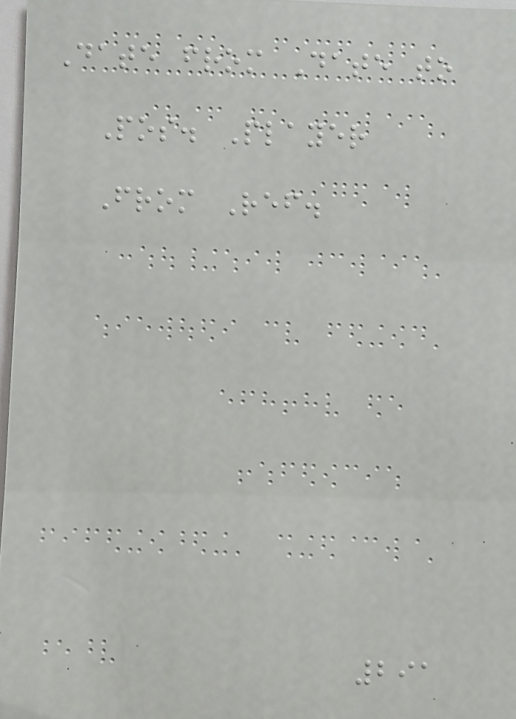Date from Date to
Pos. Player
From Ref.
291
